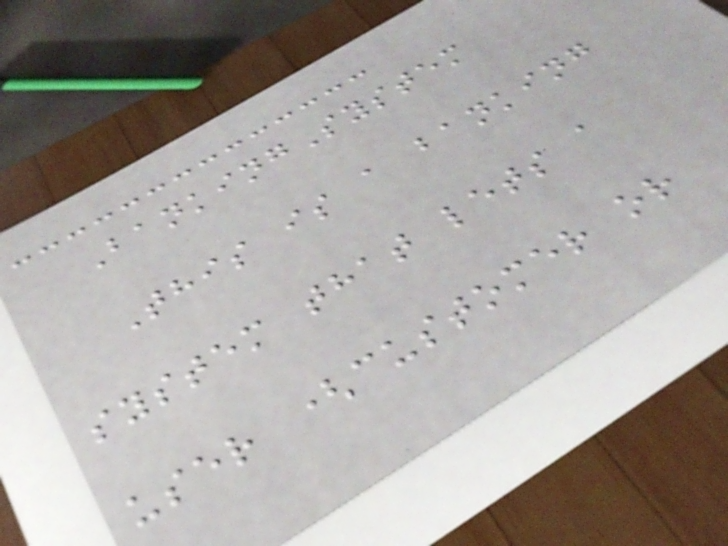BankingSystem
This is a banking
system that lets a
user (customer or
